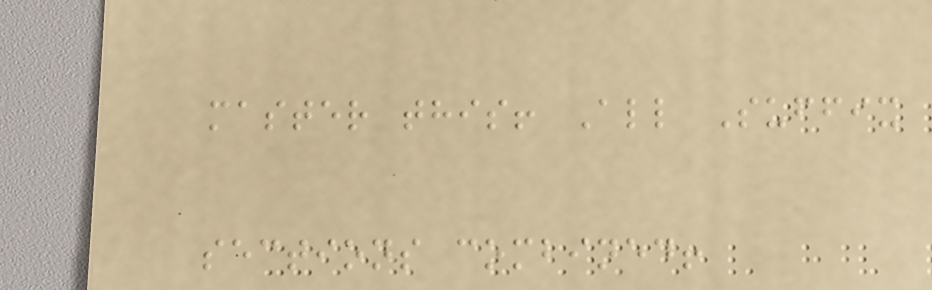master this! All Suffix
sections combined!
